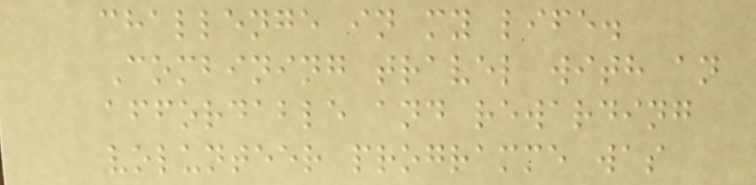challenge in my life.
Combining travel with an
affordable and rewarding
volunteer programme was
